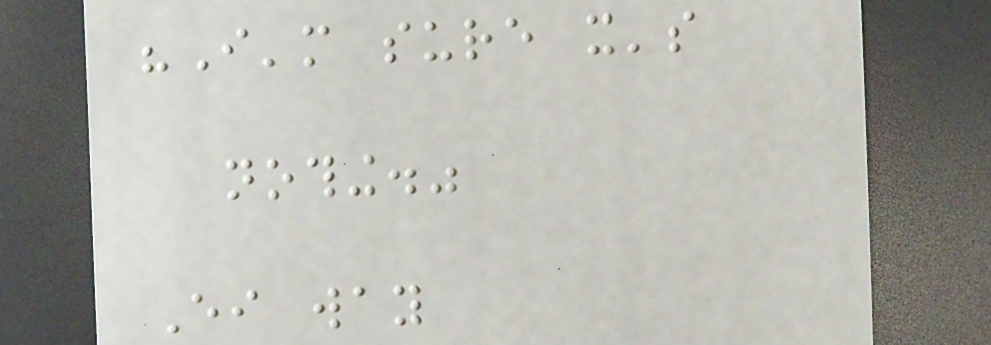"I'm sure it's
nothing."
Either way
